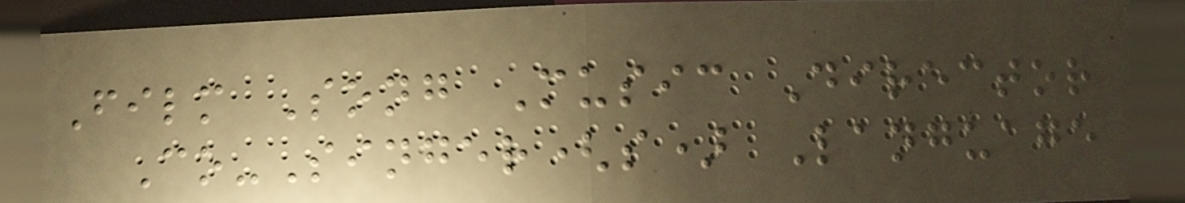Film Song Music Director
Co-Singer(s) Language
